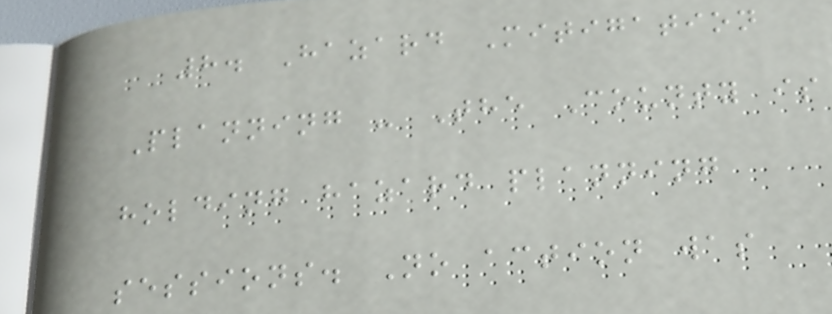8. Hazard Mitigation
Planning - The County is
holding hazard planning
sessions. No action was
